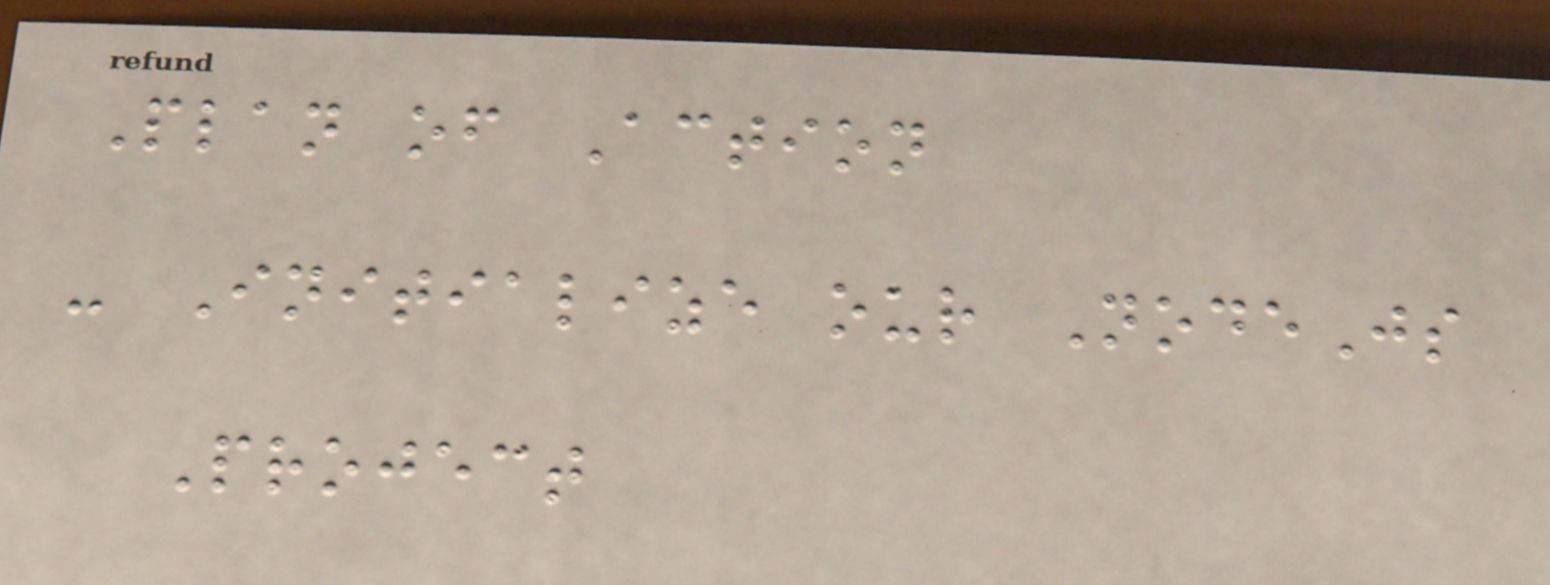Plan of Action
- Initialize our NodeJs
Project
